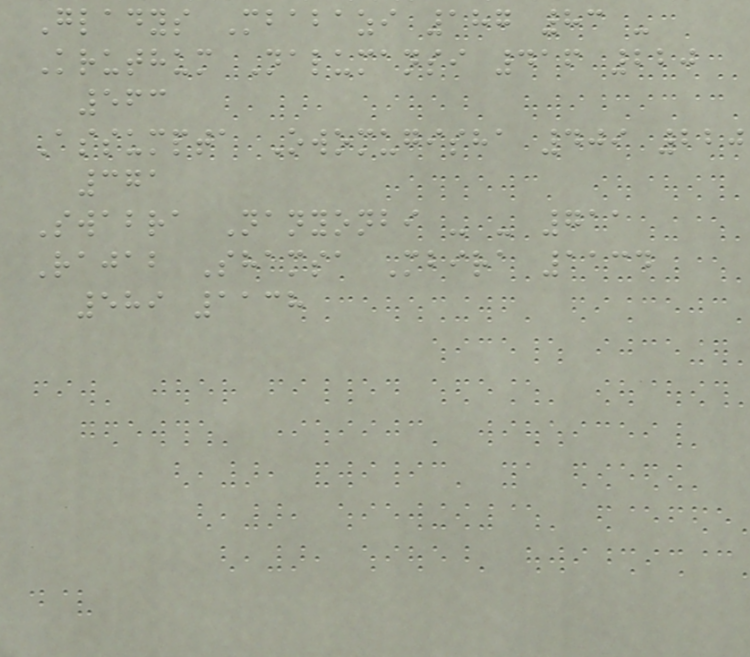Gladys Mbabazi 187 83 -
Kruthum Nalumansi 416 220
563
Assumpta Owomugisha 409 220
371
Swabra Nanyonbi - - 711
Rajab Shamsa Mbira 1134
589 1138
